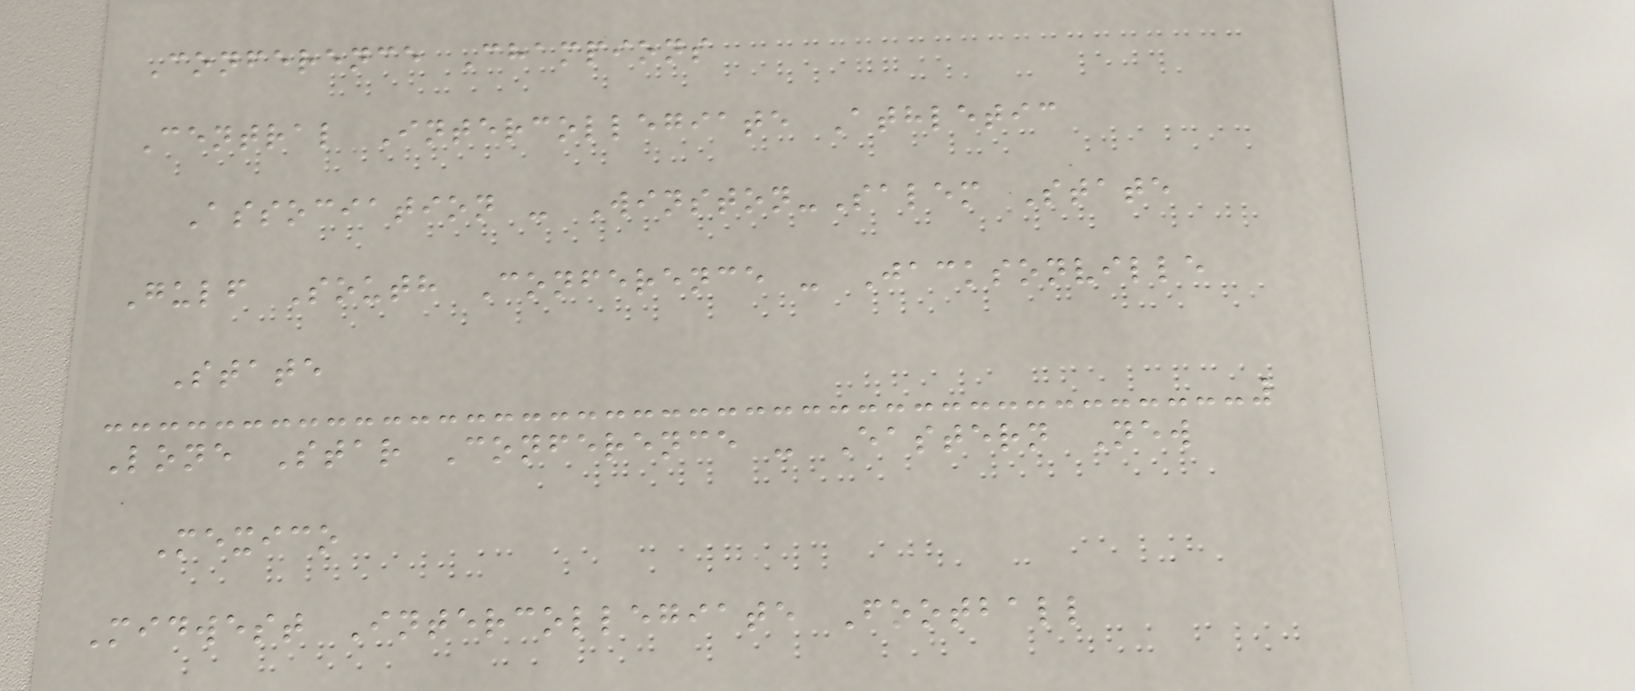Conference Champions
Central Intercollegiate Athletic
Association - Winston-Salem State
Gulf South Conference - Jacksonville
State
Lone Star Conference - Eastern New
Mexico
Midwest Intercollegiate Football
